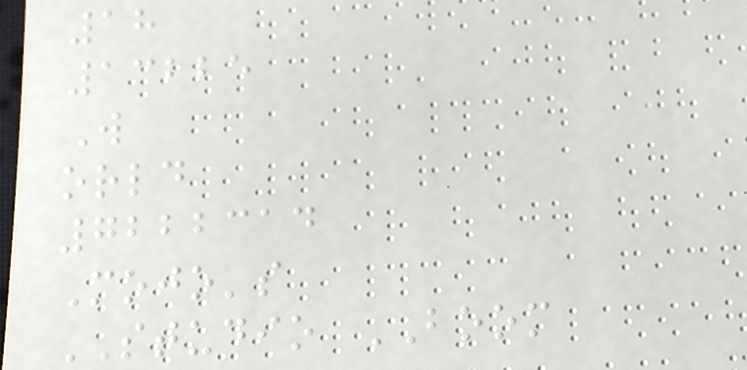18
13225
W
orld
7222314
Mojo's
STUDIO BOOM
